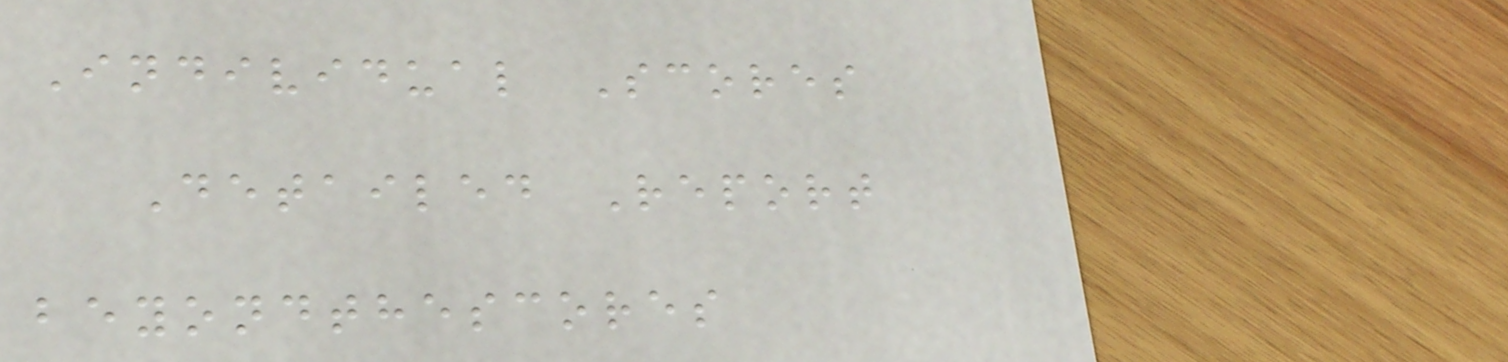Individual Scores
Detailed Report
beyondthescores
